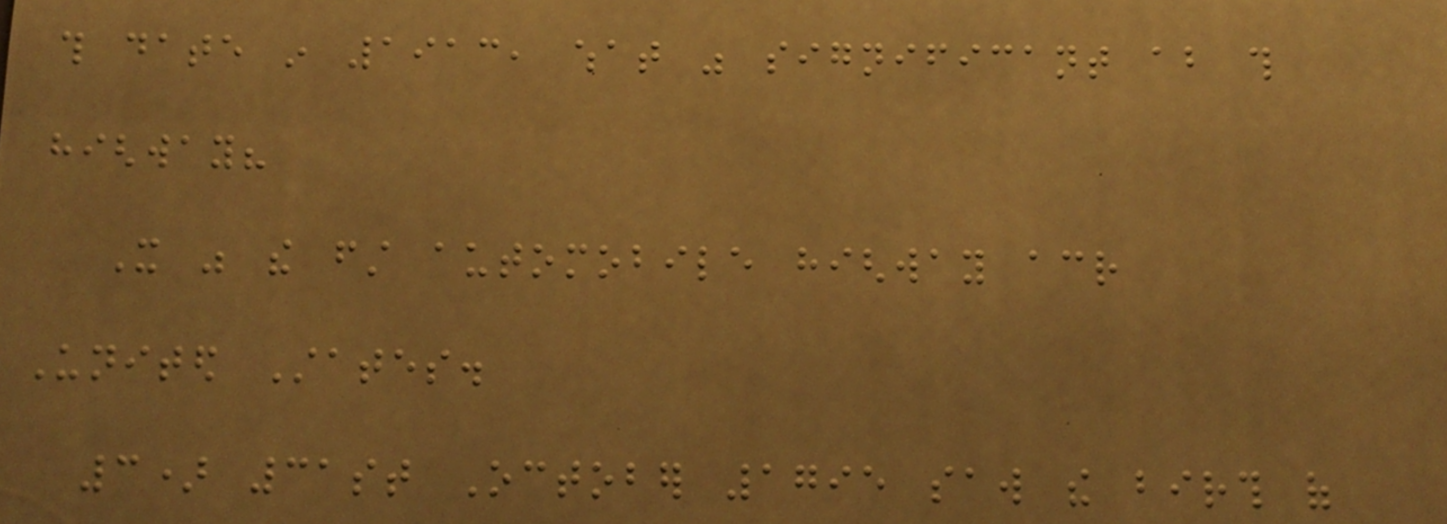this date in 1913, what was significant about this
highway?
It was the first automobile highway across
United States.
3) 31st October 1795 saw the birth of
